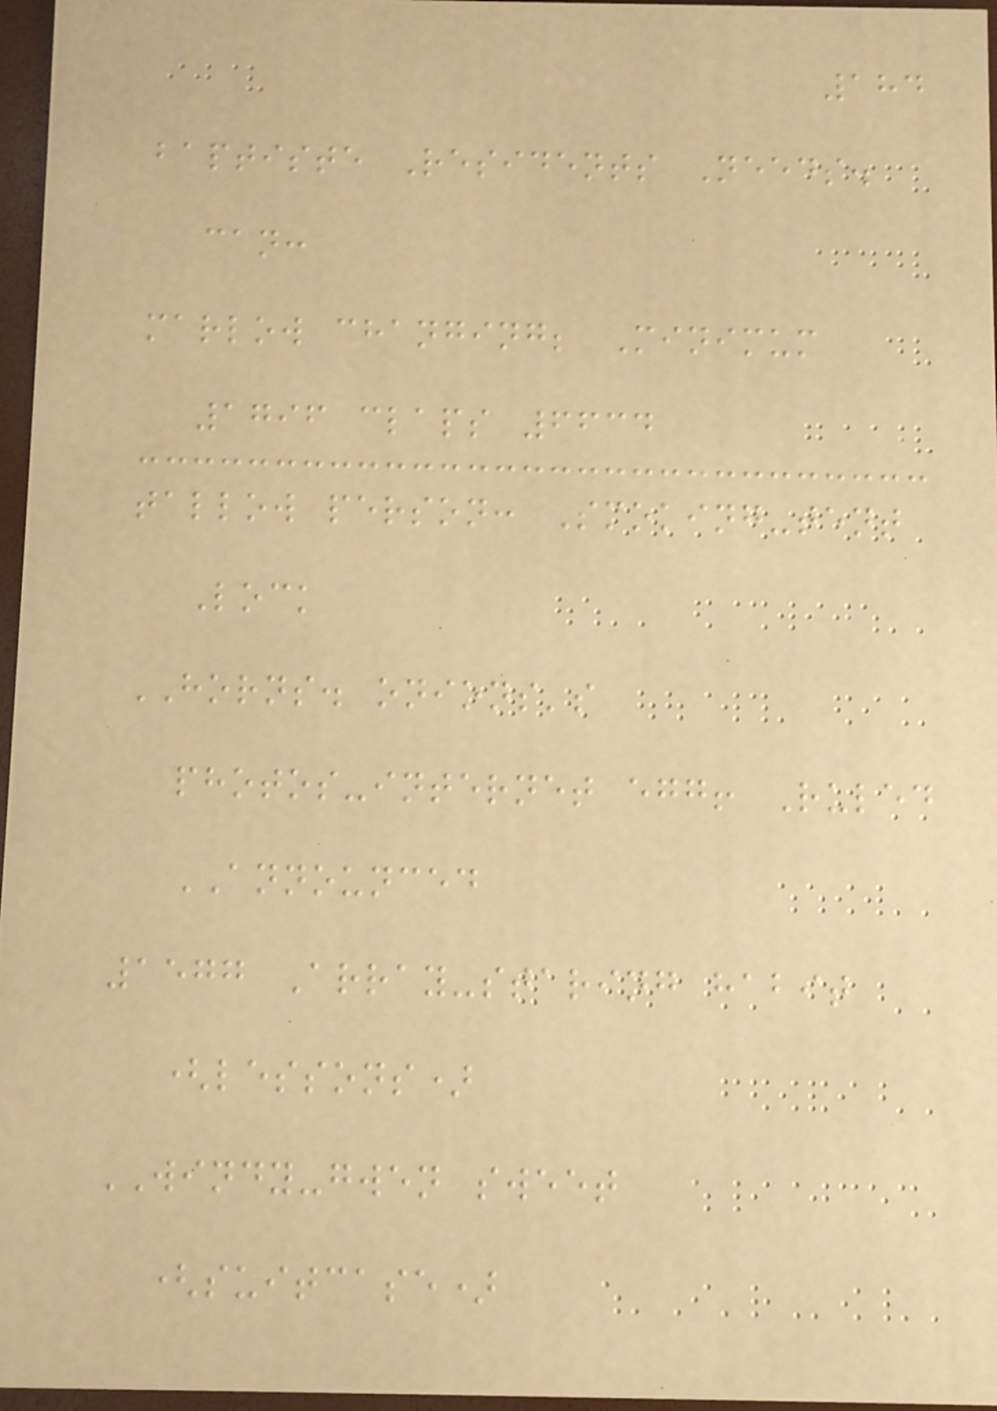184
baptiste Residents Needs.
can:
marlow changing; Minimum
1796 claps 6634
tallow person: Smoking-tent
Lock
HORNS. onions's
photos-internet egg! Ruled
ANNOUNCED
1577 Array-staring habit
(lessons)
WINDY-gwen sweet
(suitcase)
